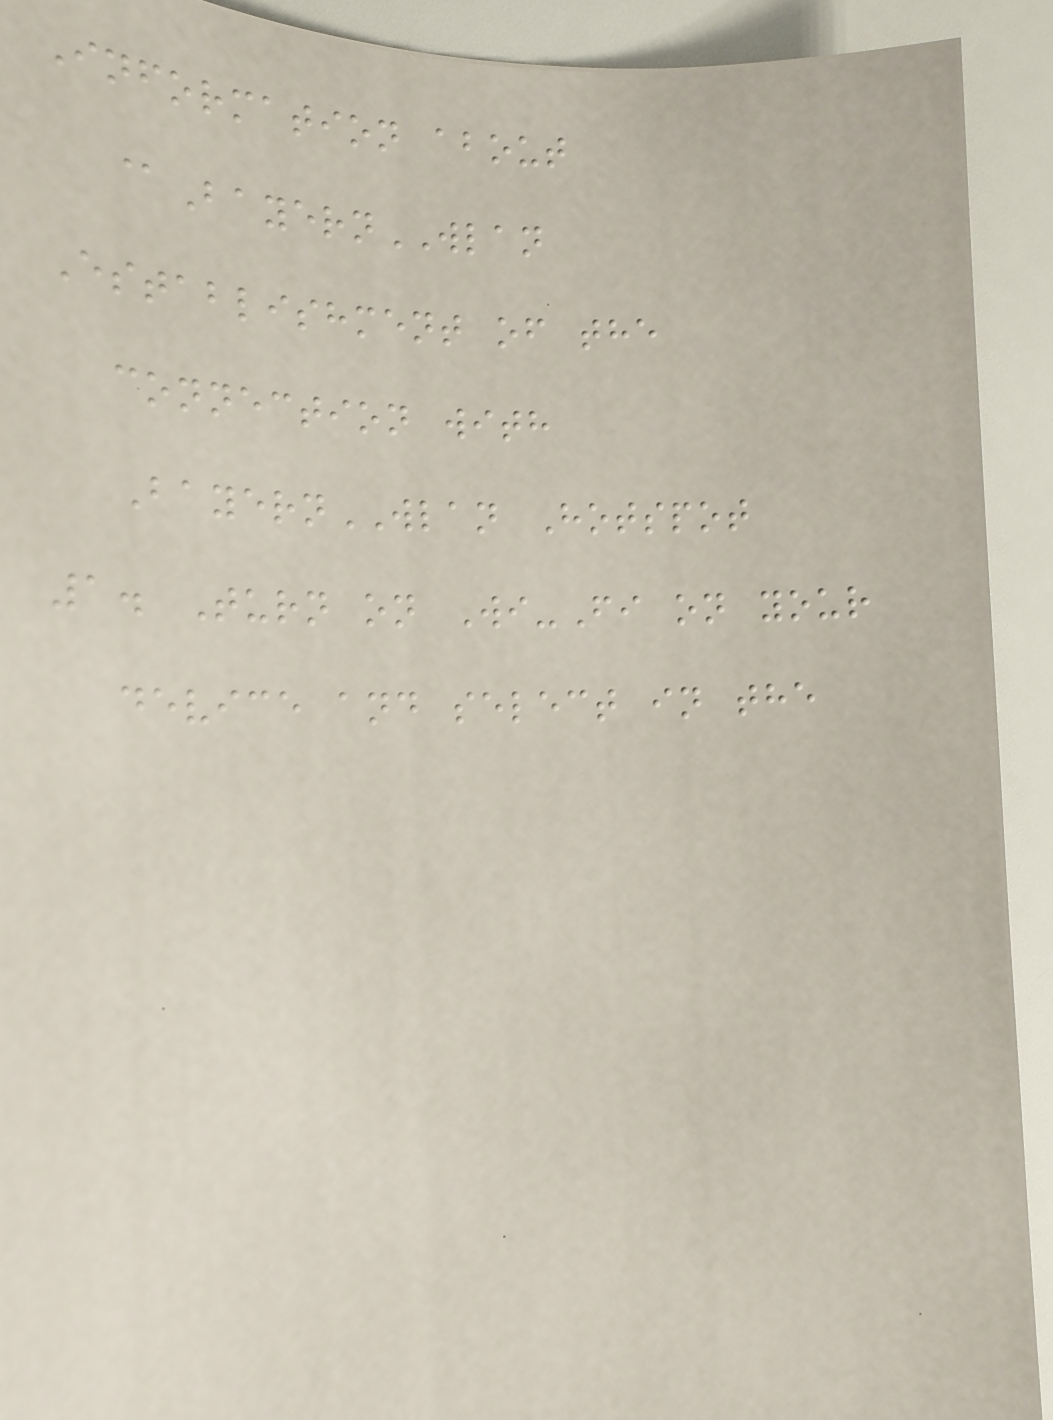Information about
@BayernWLAN
Establishment of the
connection with
BayernWLAN Hotspot
1. Turn on Wi-Fi on your
device and select in the
